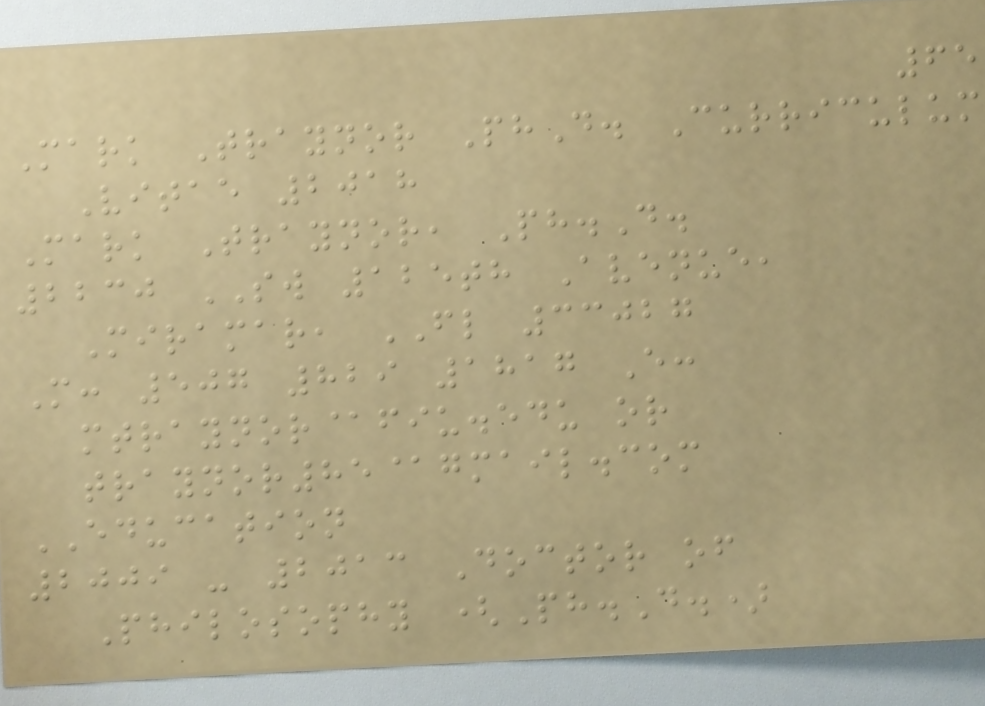65
Mark Traynor PhD. Curriculum
Vitae 2018
Mark Traynor, Ph.D.
2230 SW 125th Avenue,
Miramar, FL 33027
M: 507 829 1817 E:
mtraynor@fiu.edu or
traynor85@gmail.com
EDUCATION
2009 - 2013 Doctor of
Philosophy (Ph.D.)
